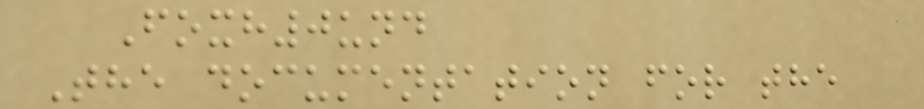Foxh0und
The documentation for the
